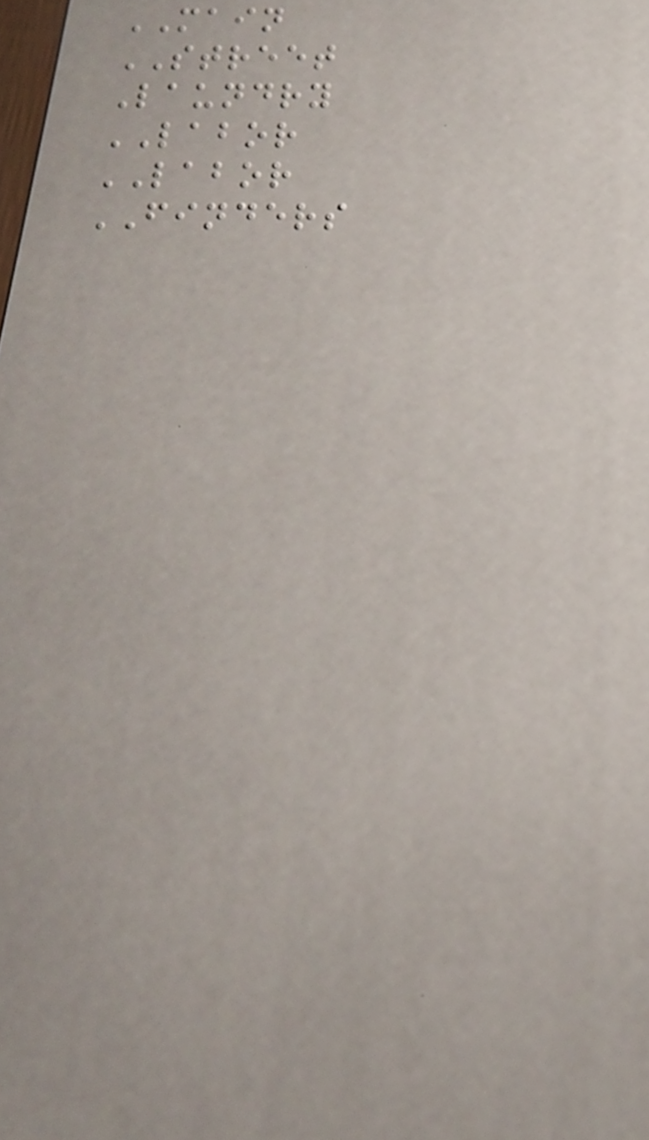MAIN
STREET
Laundry
LABOR
LABOR
FINDERS
